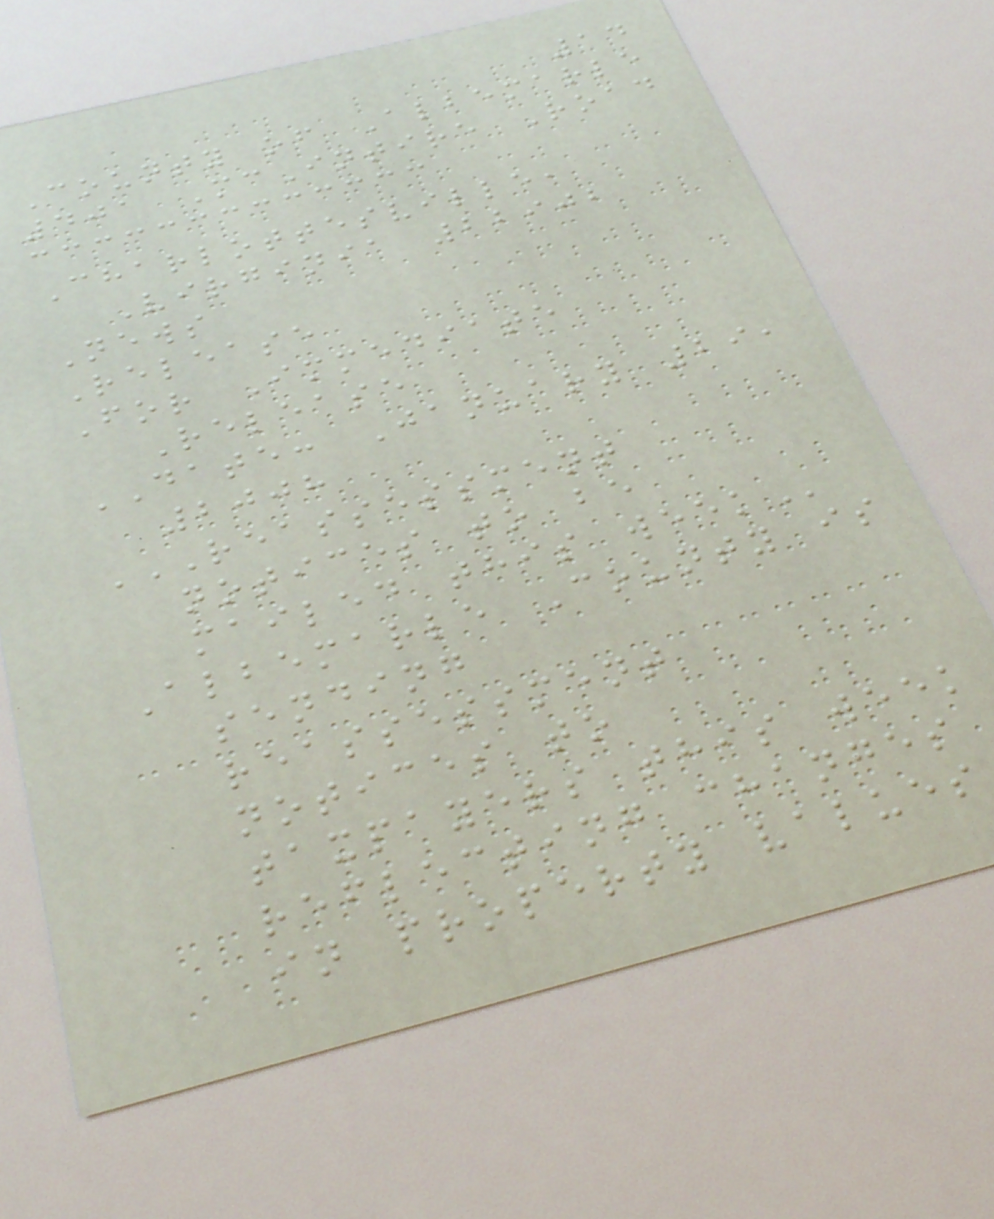14
County of Albemarle
401 McIntire Road
Charlottesville,
Virginia 22902
News
Release
For Immediate
Release
DATE: January 29,
2008
REASSESSMENT
NOTICES TO BE
MAILED THIS WEEK
Albemarle County is
sending
reassessment
notices to
taxpayers this week
reflecting changes
in property values
